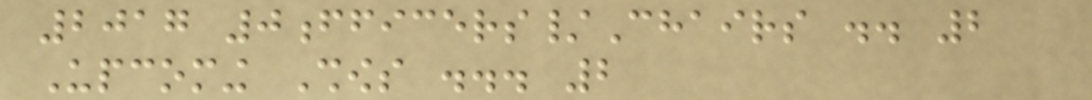2017 0fficers/Chairs .. 2
Upcoming Shows ... 2
